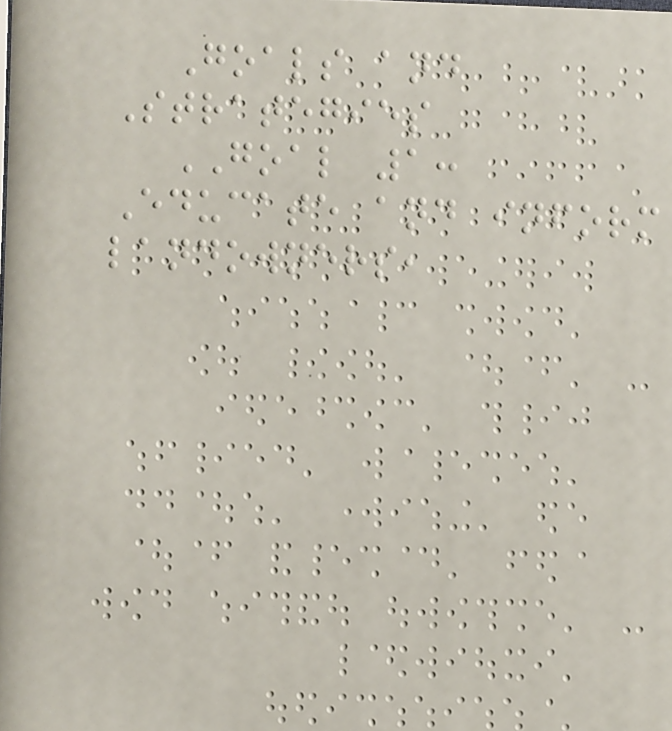Goals and
Strategies
GOAL 1:
Educate and inform
landowners,
